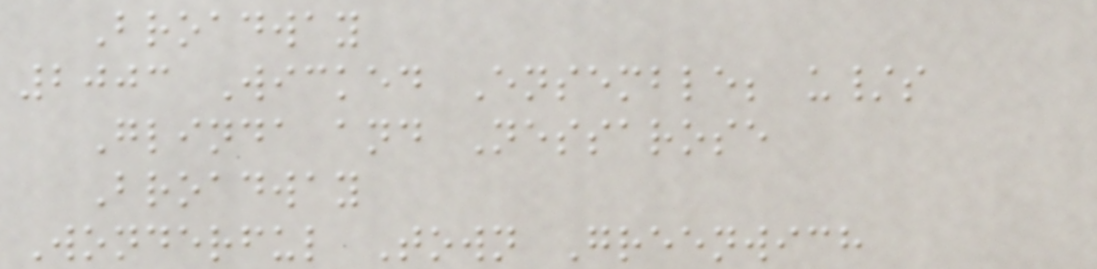Broadway
2003 Wicked Ensemble; u/s
Glinda and Nessarose
Broadway
Wonderful Town Greenwich
